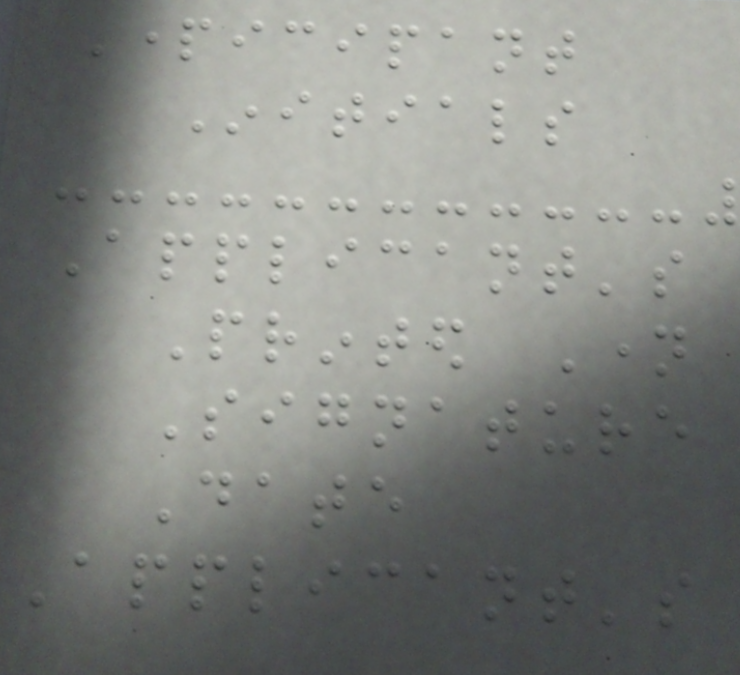Participant
Initials
Applicant's
Printed Name
Signature
Date
Applicant's
